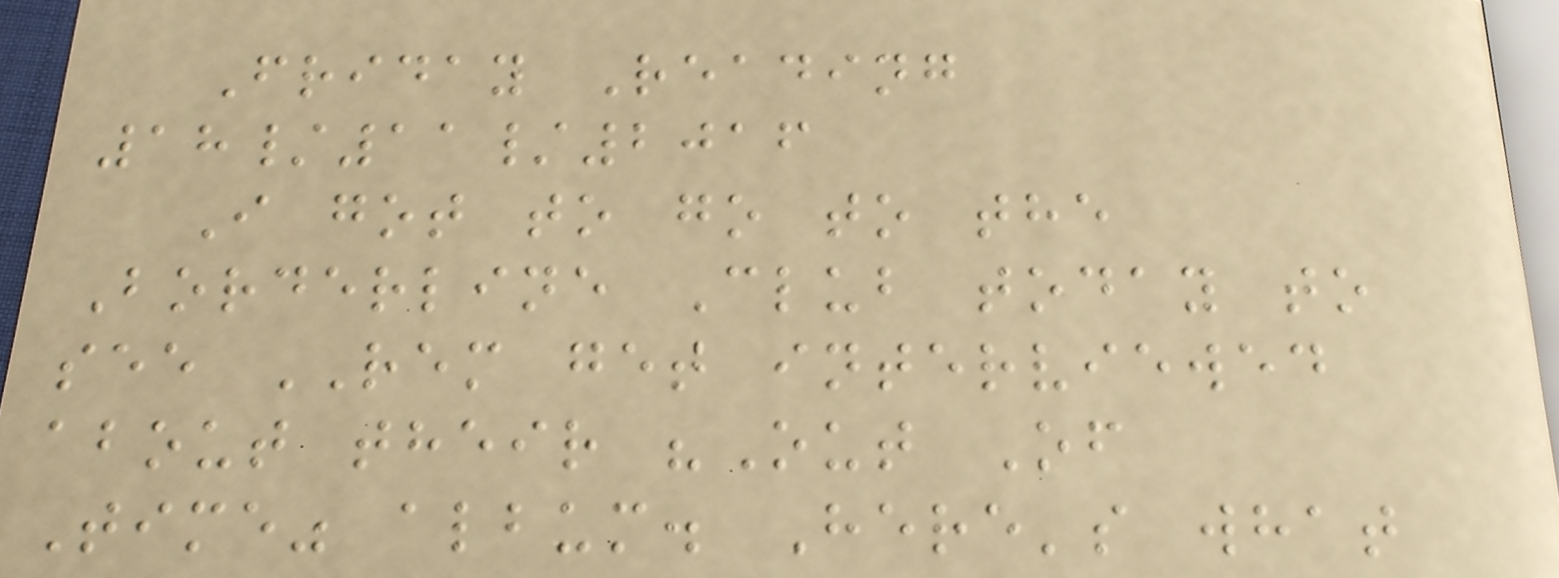Friday Reading
18/11/2016
I got to go to the
Borderline Club today to
see REM get interviewed
about their "Out Of
Time" album. Here's what
